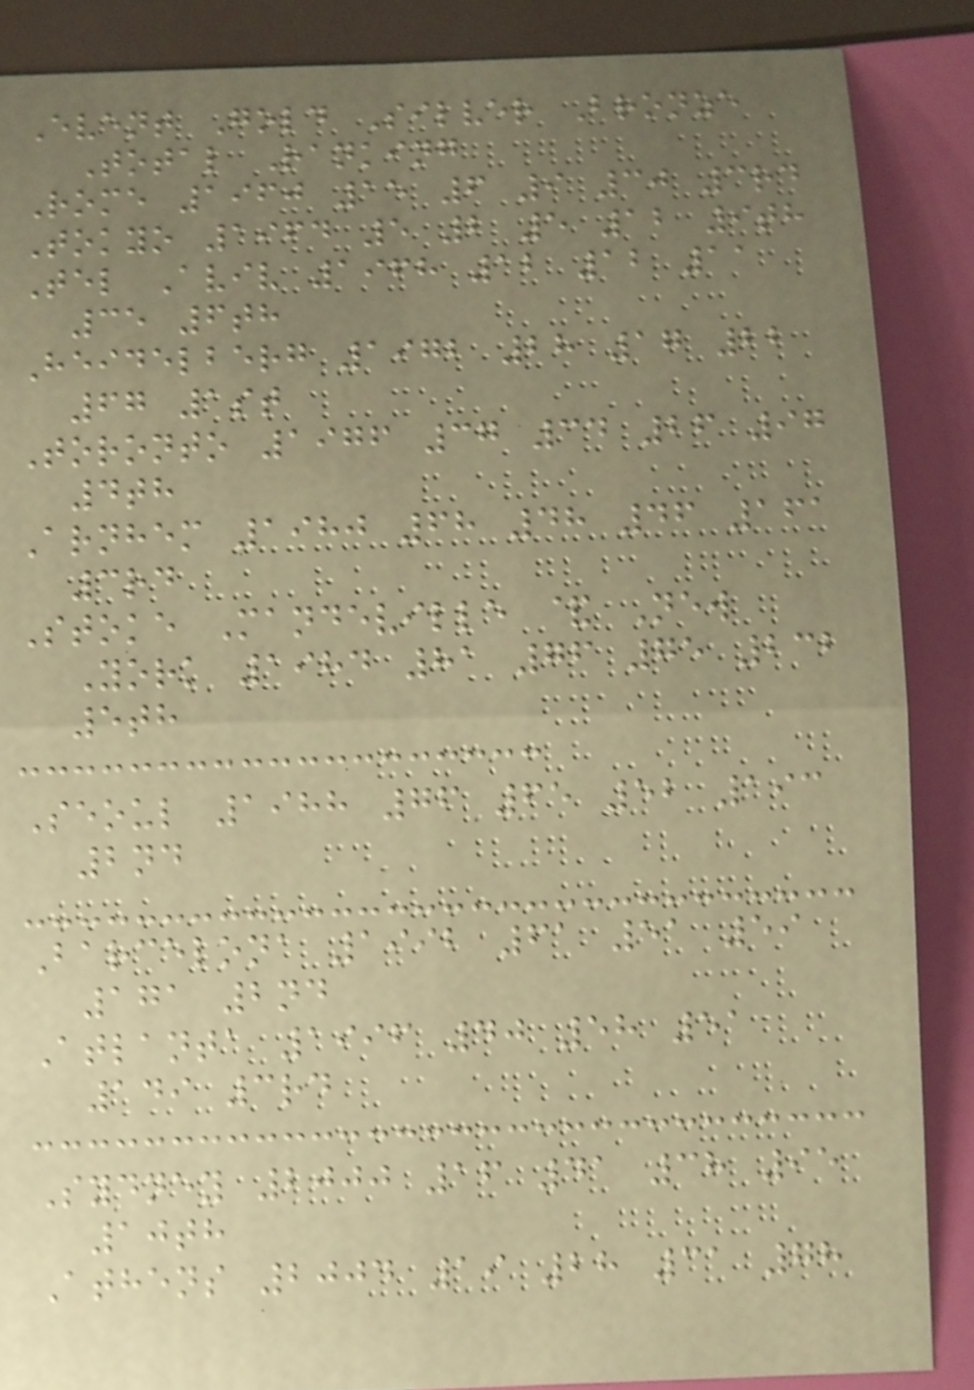Event Gold Silver Bronze
Total Ranking
Rome 1960 15 6 9 30 3rd
Tokyo 1964 5 2 5 12 9th
Tel Aviv 1968 12 12 11
35 6th
Heidelberg 1972 28 17 22
67 1st
Toronto 1976 37 34 26 97
4th
Arnhem 1980 68 48 46 161
3rd
Stoke Mandeville & New
York 1984 81 76 75 232
5th
Seoul 1988 76 65 52 193
2nd
Barcelona 1992 61 51 59
171 2nd
Atlanta 1996 40 58 51
149 3rd
Sydney 2000 16 41 38 95
10th
Athens 2004 19 28 31 78
